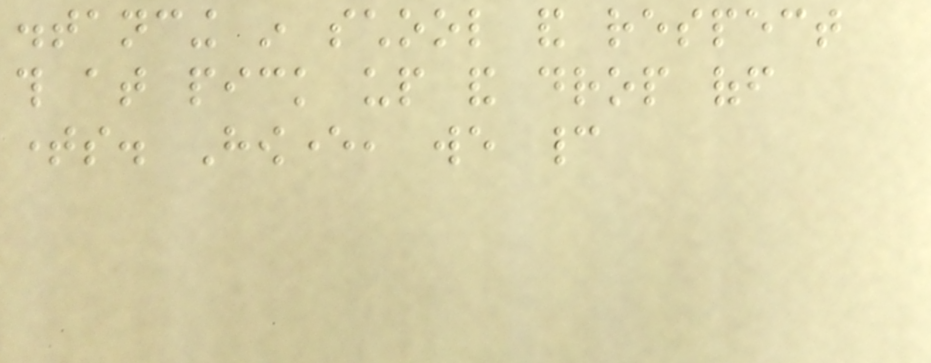distancing in school and respect
this at pick up and drop off
times. However, we cannot
